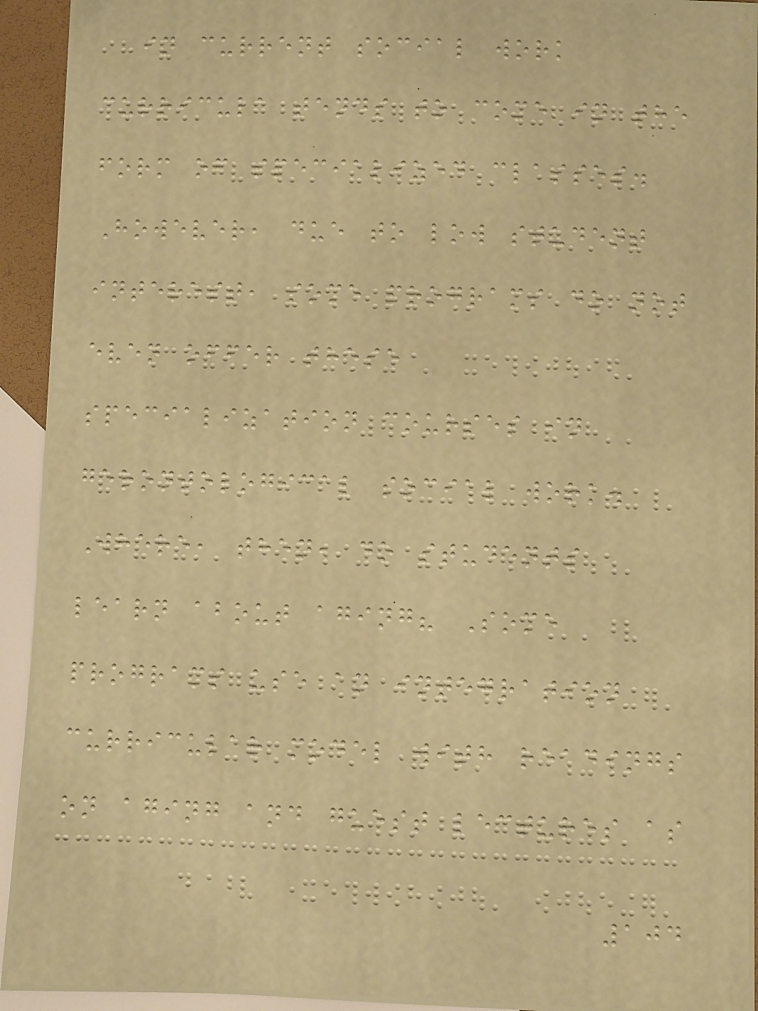in current social work
curricula tends to come in the
form of specialized classes.
However, due to low student
interest, some programs do not
even offer these
specialization courses in
gerontological social work.
Where, then, do students
learn about aging? Some
programs use an integration
curricular model with readings
on aging and guest lectures as
104
